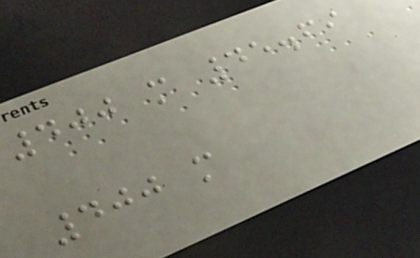400 m 45.69
400 m
